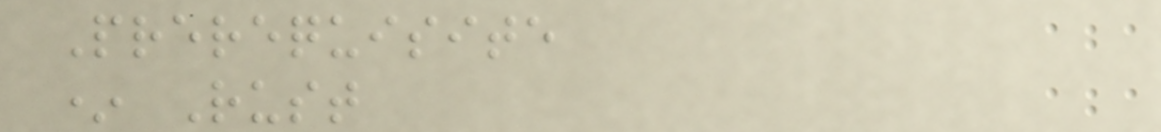Prerequisite
* Rust
